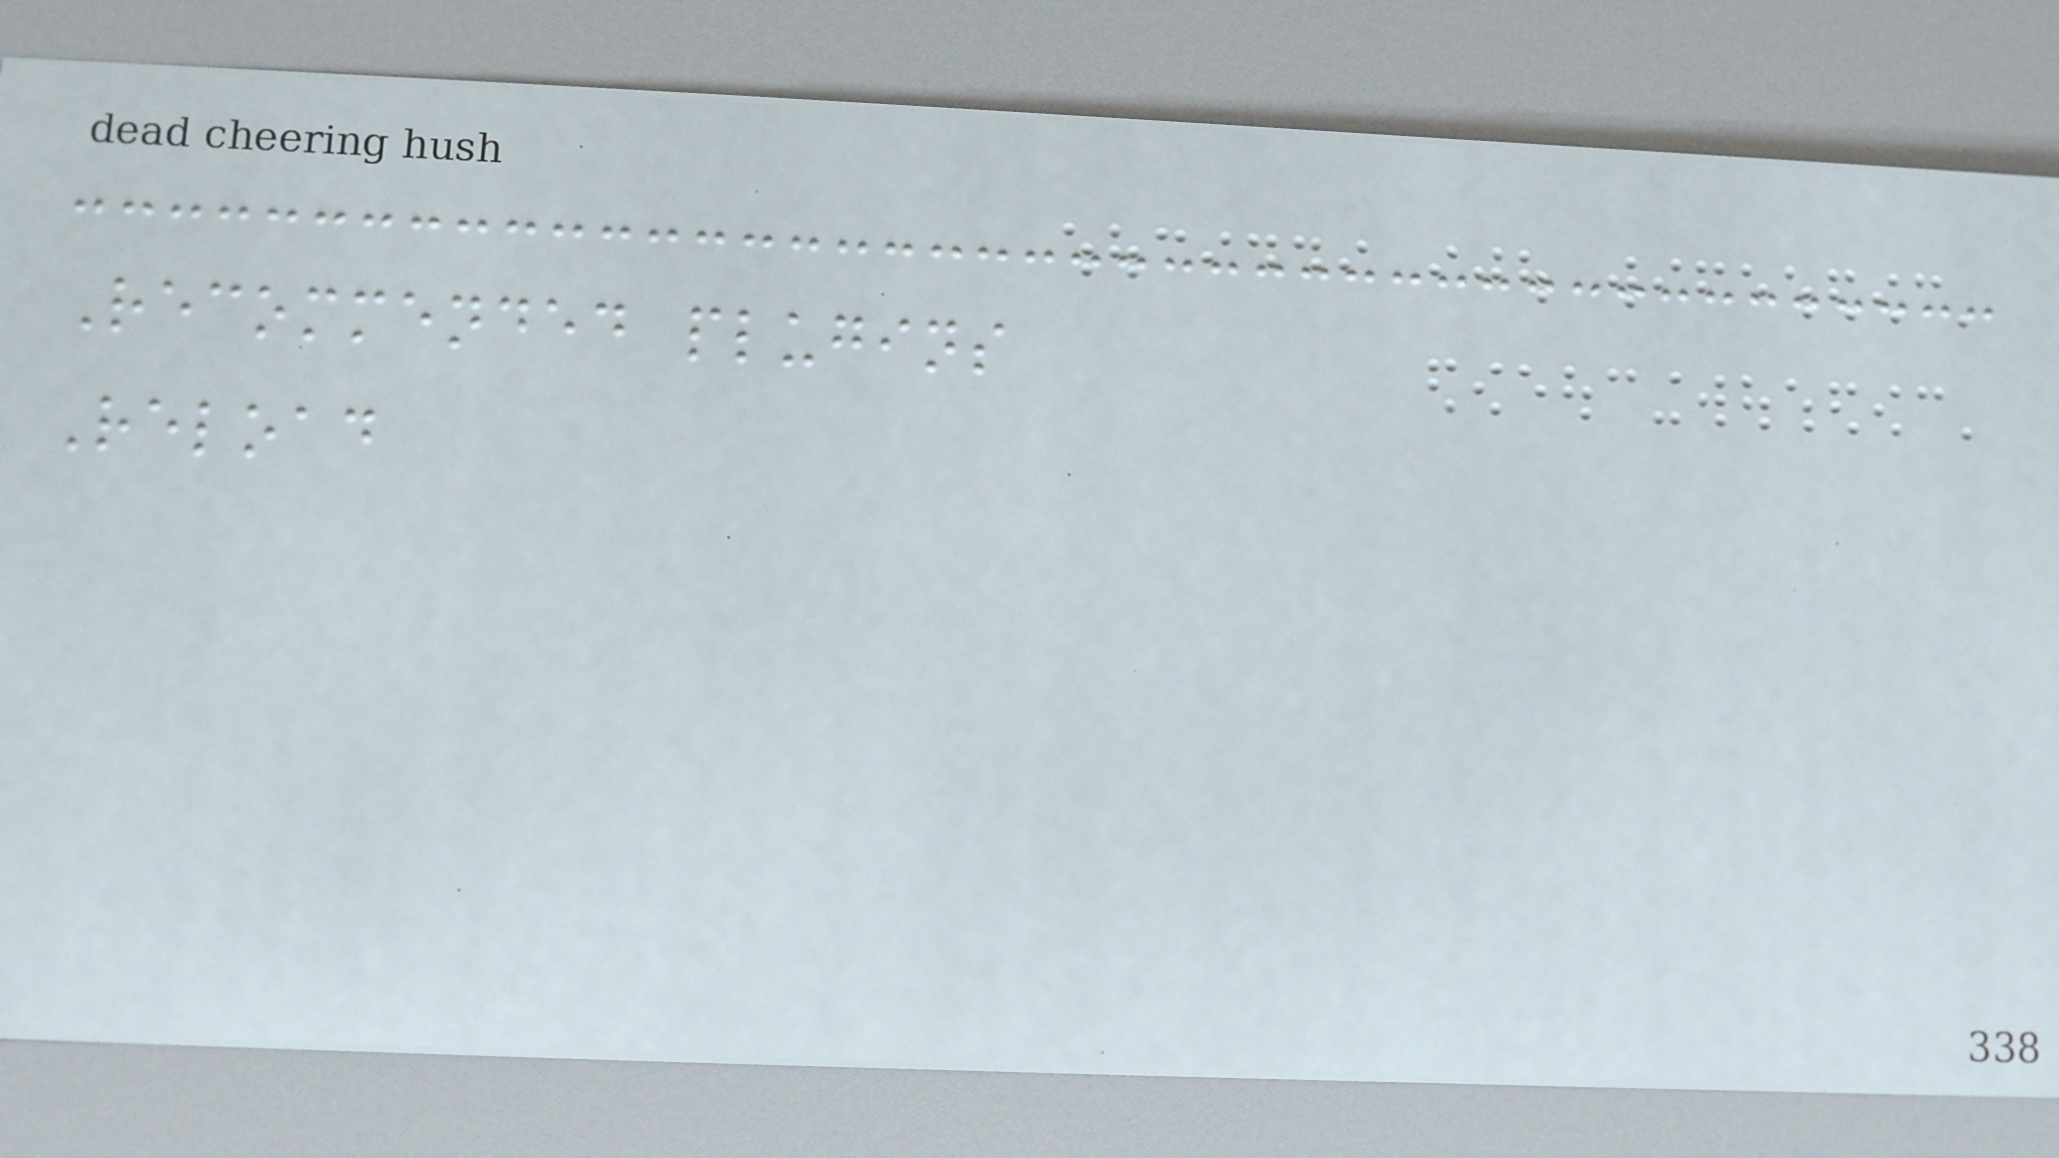Recommended plugins
Reload
